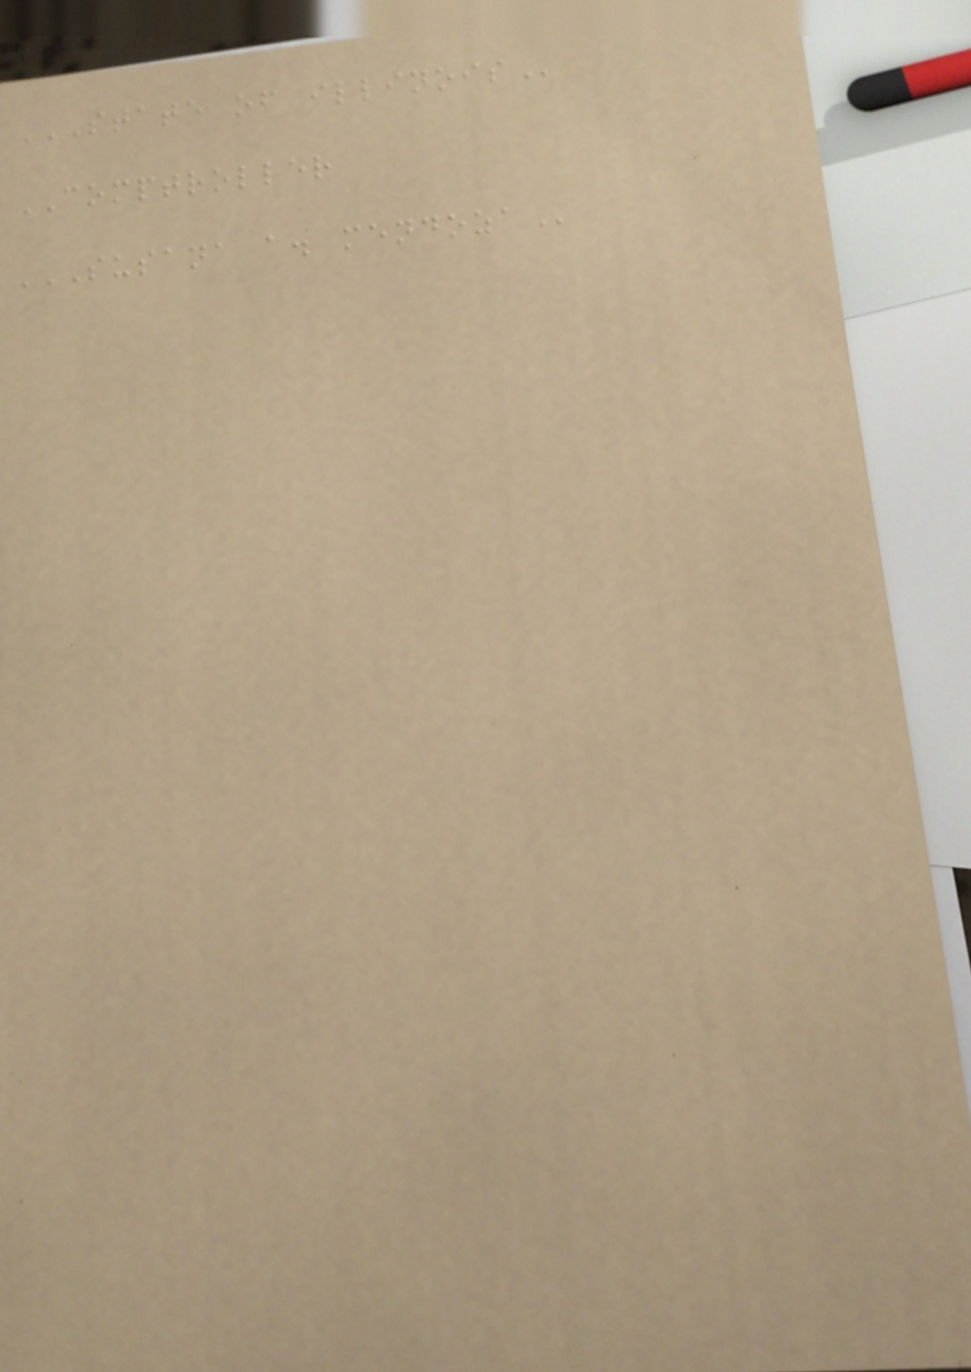STATE OF ILLINOIS
COMPTROLLER
SUSANA A. MENDOZA
